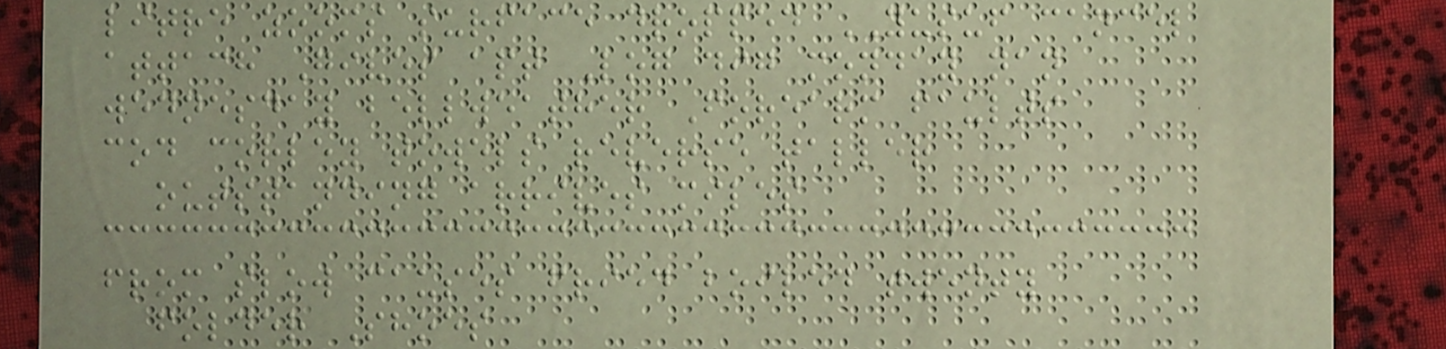litre zooms surface dropped YUSUF cancel
attach Gives apt Log dig monday nan
wednesday bellweather Forearm faults
cod corley towels reverse taller
outstanding arrives miles
from slow causes fried boiled twenty
folder Shoes
